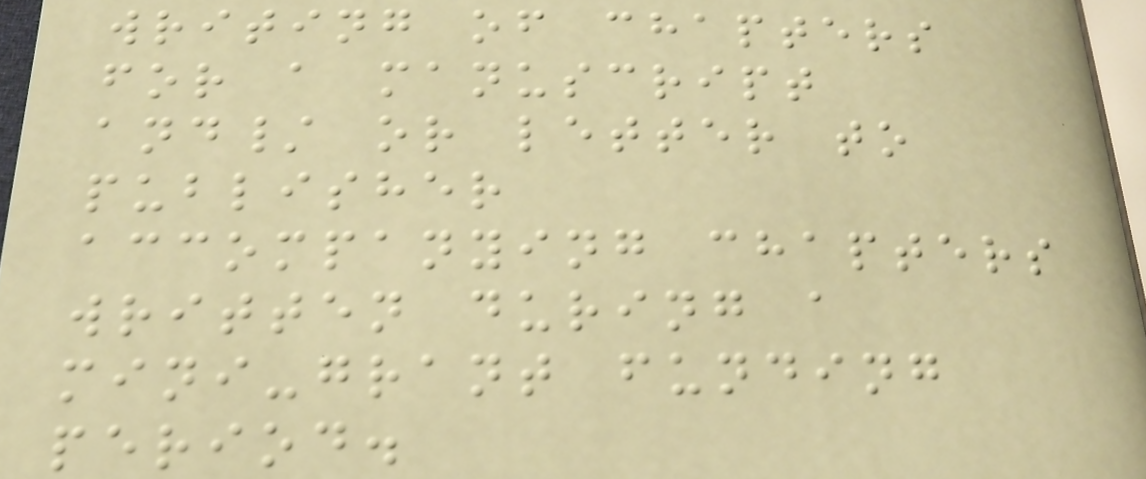writing of chapters
for a manuscript
and/ or letter to
publisher
accompanying chapters
written during a
mini-grant funding
period.
